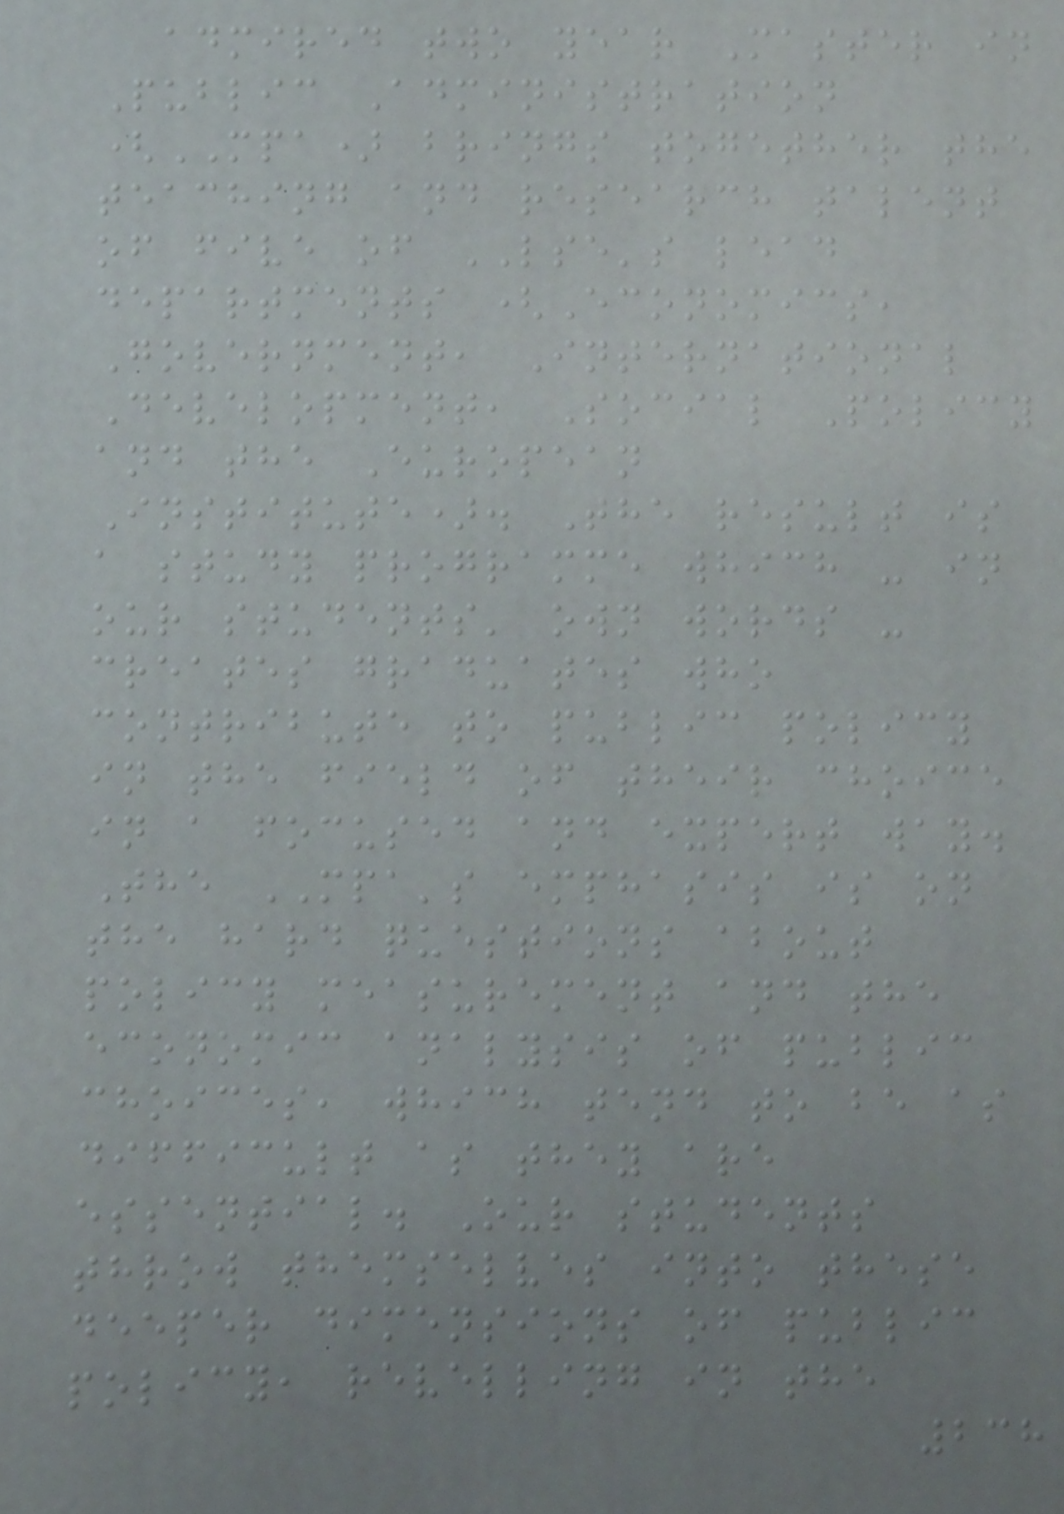admired two year Master in
Public Administration
(MPA) brings together the
teaching and research talent
of five of LSE's lead
departments (Economics,
Government, International
Development, Social Policy
and the European
Institute). The result is
a study programme which - in
our students' own words -
creates graduates who
contribute to public policy
in the field of their choice
in a focused and expert way.
The MPA's emphasis is on
the hard questions about
policy measurement and the
economic analysis of public
choices, which tend to be as
difficult as they are
essential. Our students
throw themselves into these
deeper dimensions of public
policy, revelling in the
238
